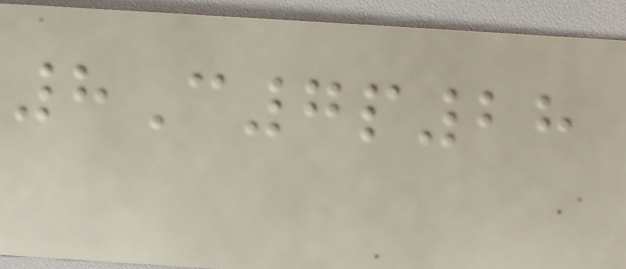8C7p28
